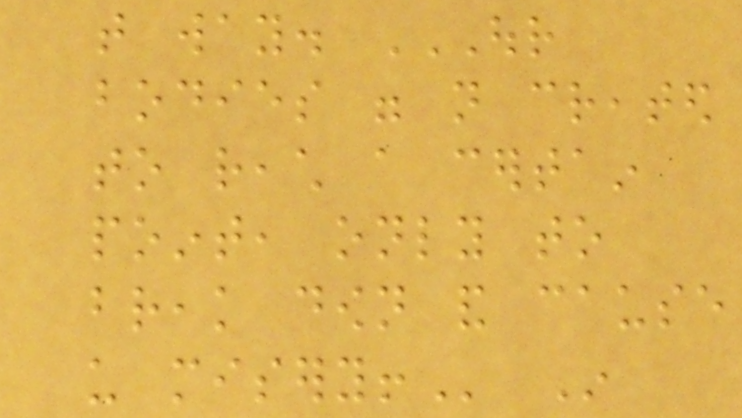that way. OUR
BODIES WERE NOT CREATED
TO REACH A CERTAIN
POINT, ONLY TO
BREAK DOWN AND CAUSE
US MISERY! In
